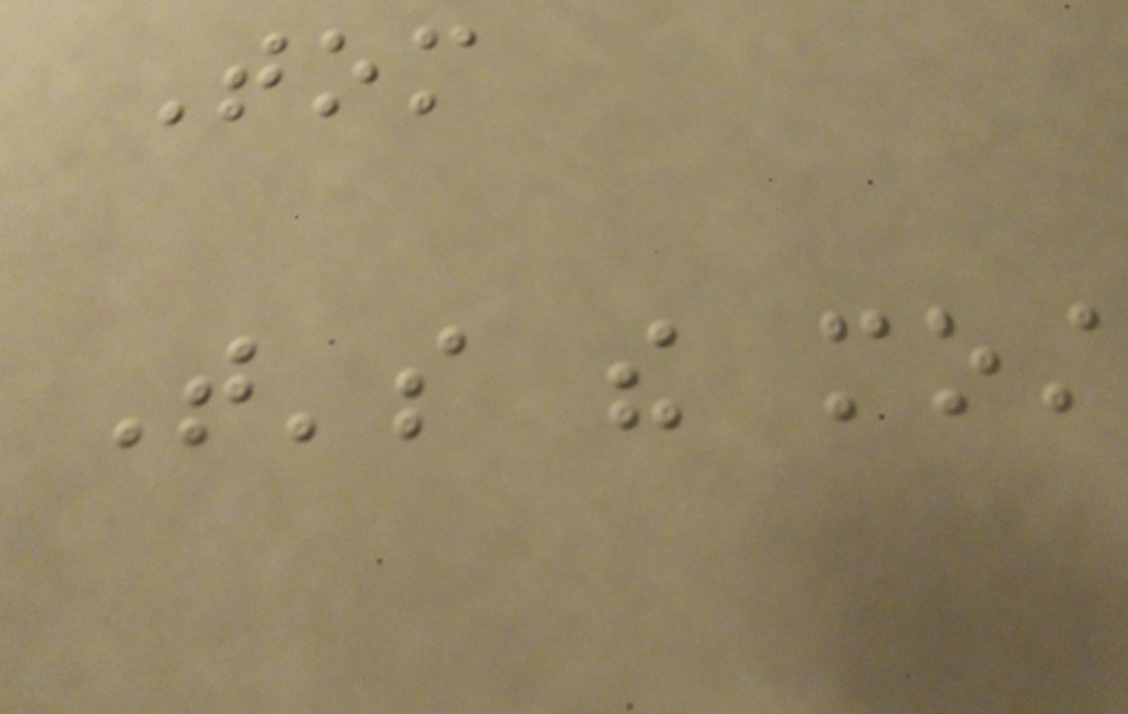Tom
That's the most
